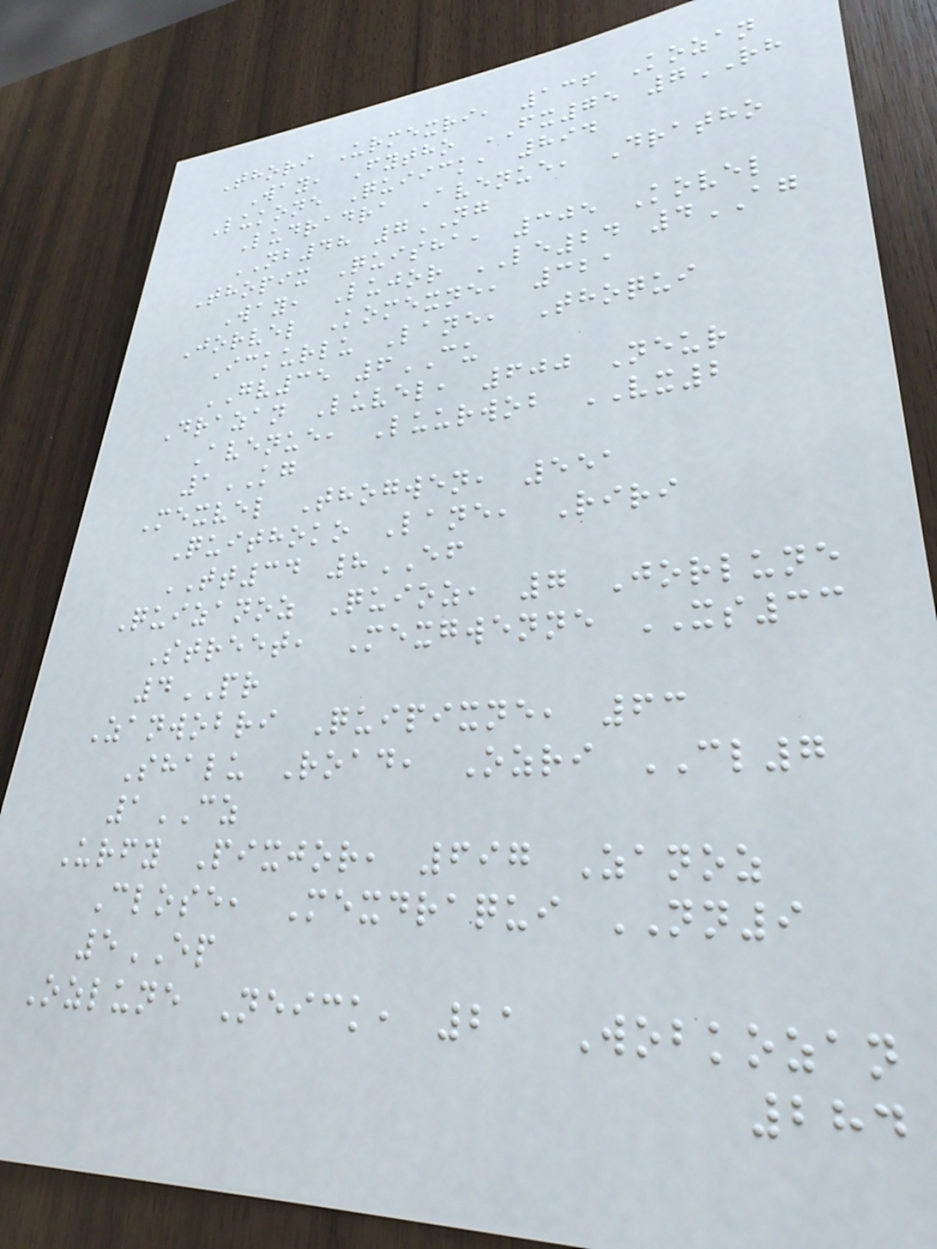Thori Urmexri, 136 Kozan
Way, Fytho FX75 7RH
Lukone Quiick, 894
Ludradra Avenue, Dratho
NB48 7NG
Thopix Quisha, 305 Kovel
Way, Lujor LE24 4AG
Jorvel Komexne, 321
Ickurlu Lane, Thoqui
GV35 6CU
Drazan Luvel, 600 Neur
Avenue, Luurwob VX2
1KG
Mexvel Thogwen, 551
Quithoko Lane, Riri
TT34 8EF
Quizanoz Quioz, 7 Jorlune
Street, Mexgwenne XS33
4PR
Zanwobri Quipixne, 63
Shalu Road, Ozri CL7
1CZ
Urfy Pixjor, 697 Zanoz
Close, Mexdraqui NN9
5EP
Ozlune Neick, 21 Wobkozan
284
